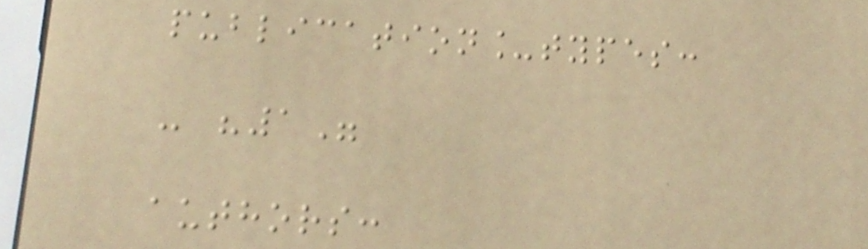publication_types:
- "1"
authors:
